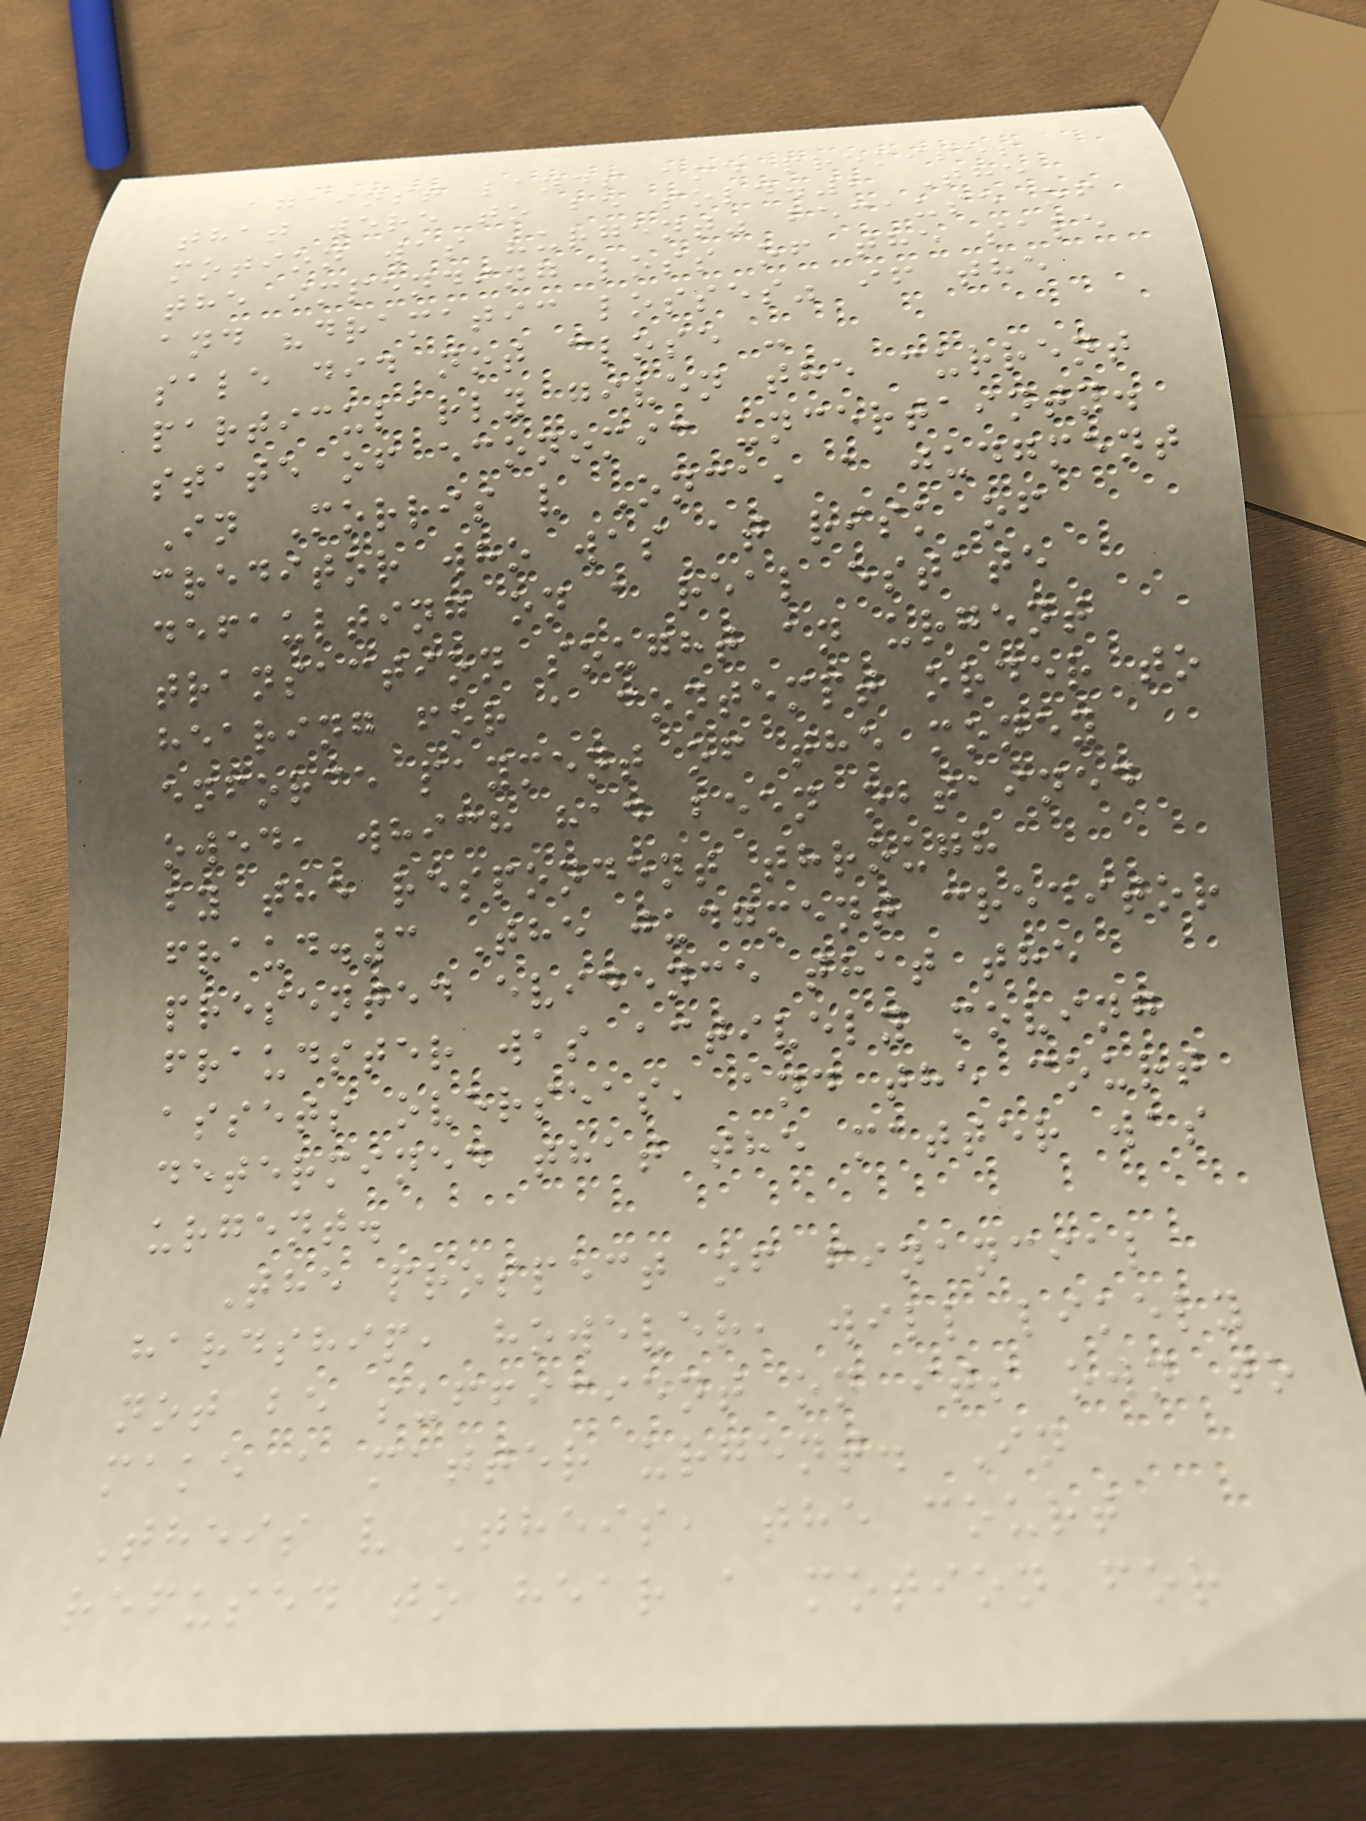against lands and premises
that were to be sold.2 The
motion was "urgent" because of
the impending loss of the sale
and "dramatic losses" if the
sale did not close -
particularly given the current
state of economic uncertainty.
In Morris v Onca, a judgment
creditor who was at risk of
defaulting on a real estate
transaction sought an urgent
hearing for a contempt order to
enforce payment of the money
owed, which had been obtained
by the respondent through
fraud.3 The judgment creditor
presented evidence that the
fraudster was actively moving
assets overseas, and the court
determined that the matter was
urgent.
The prospect of financial
hardship, however, will likely
not be sufficient on its own to
make a matter urgent. In
Theis v Theis, the court
refused to hear a motion for
